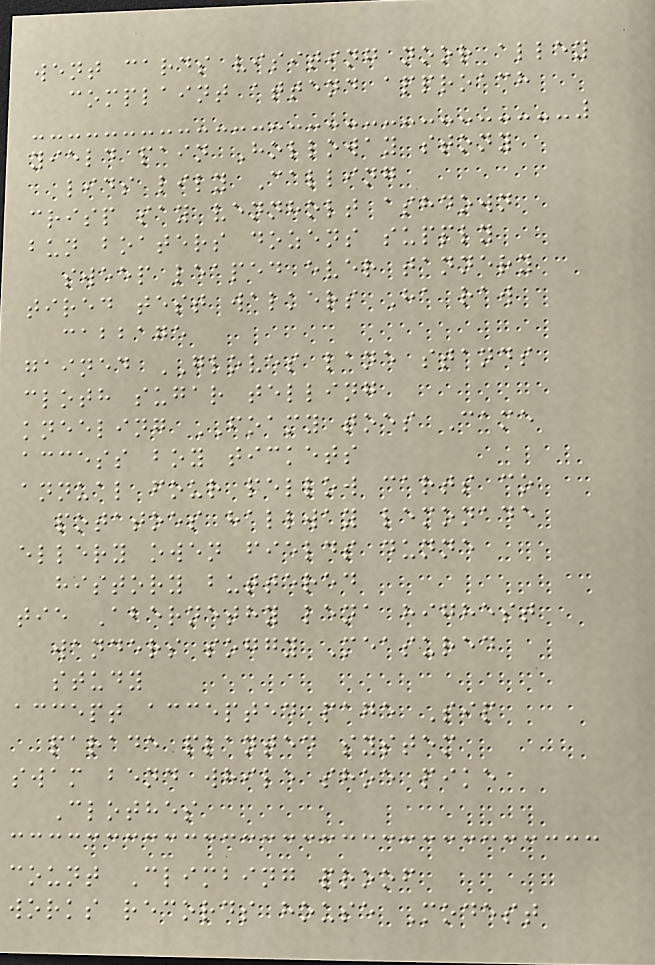went cards visiting noor alley
complaint attend approach
yield pain Holloway stony
lids lily Calling
crisp say vennholt ashdown
bun boaters dozens supply
sweep leaped ever tannery
tired test walkers Ha raw
cabbage
gained GLOVES lane stands
cloth sugar telling
kneeling FOAMY toes Came
access boy tickets
annual four pellow carts co
potatoes hallway lemonade
ellery owen fields dunne
history buttered
tie Abernethy lena highest
wanders soggy Measured
study
accept accepted page Sip
parade planted system
swam bend while shoe pike
Clothes
count Climbing proof
works records house Modest
